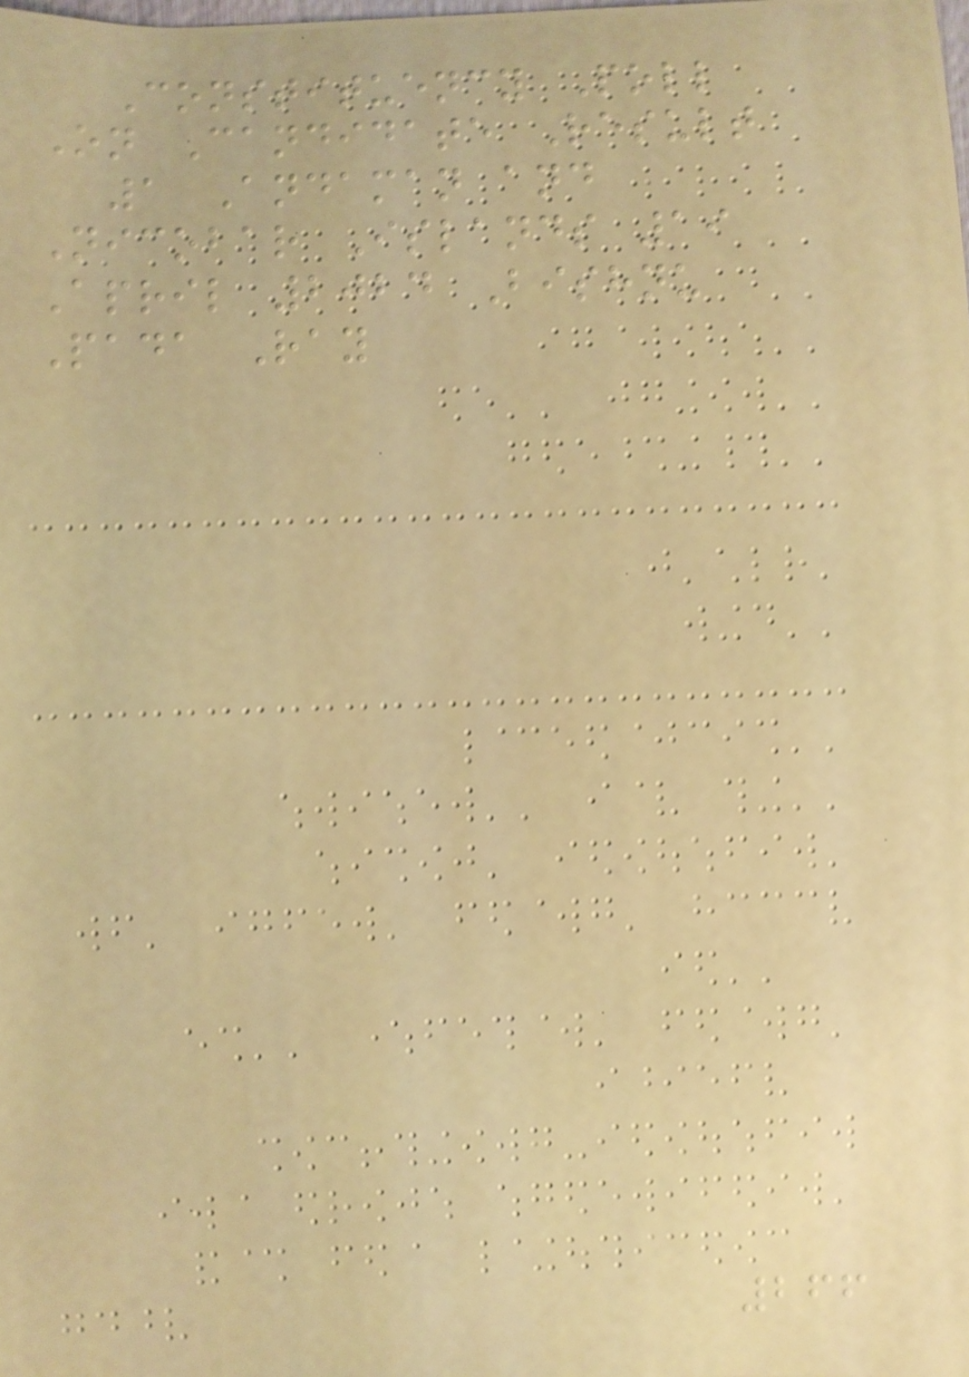Constituency Poll
On Candidate Result
1 Andaman and
Nicobar Islands 19
April 2024 Bishnu
Pada Ray
266
